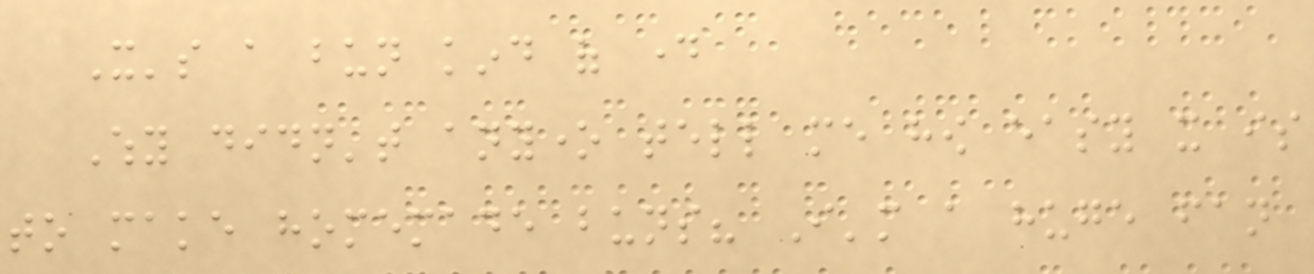It's a bun kind of day
Why didn't anyone tell me how easy it is
to make homemade buns? I'm a huge fan
